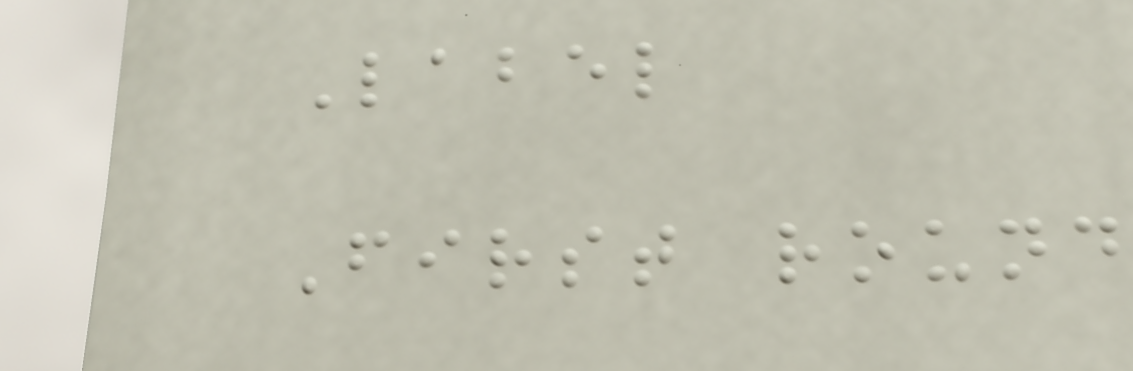Label
First round
